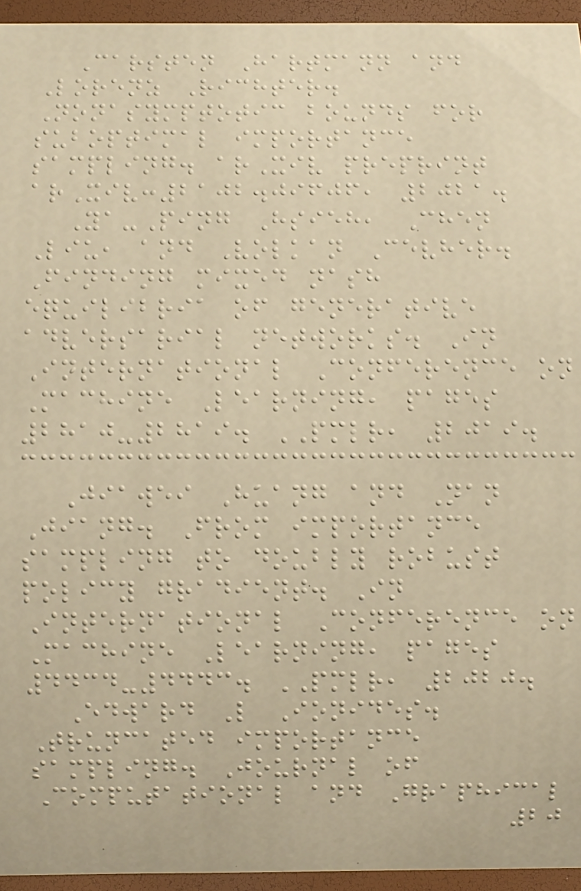Carsten Hartmann and
Lorenz Richter.
Nonasymptotic bounds for
suboptimal importance
sampling. arXiv preprint
arXiv:2102.09606, 2021.
Ya-Ping Hsieh, Chen
Liu, and Volkan Cevher.
Finding mixed nash
equilibria of generative
adversarial networks. In
International Conference on
Machine Learning, pages
2810-2819. PMLR, 2019.
Jiawei Huang and Nan
Jiang. From importance
sampling to doubly robust
policy gradient. In
International Conference on
Machine Learning, pages
4434-4443. PMLR, 2020.
Edward L Ionides.
Truncated importance
sampling. Journal of
Computational and Graphical
20
